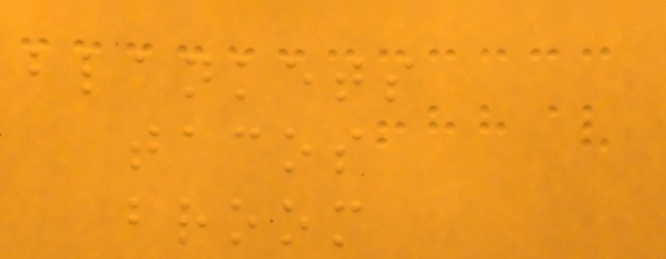blankets
tacos
broom
